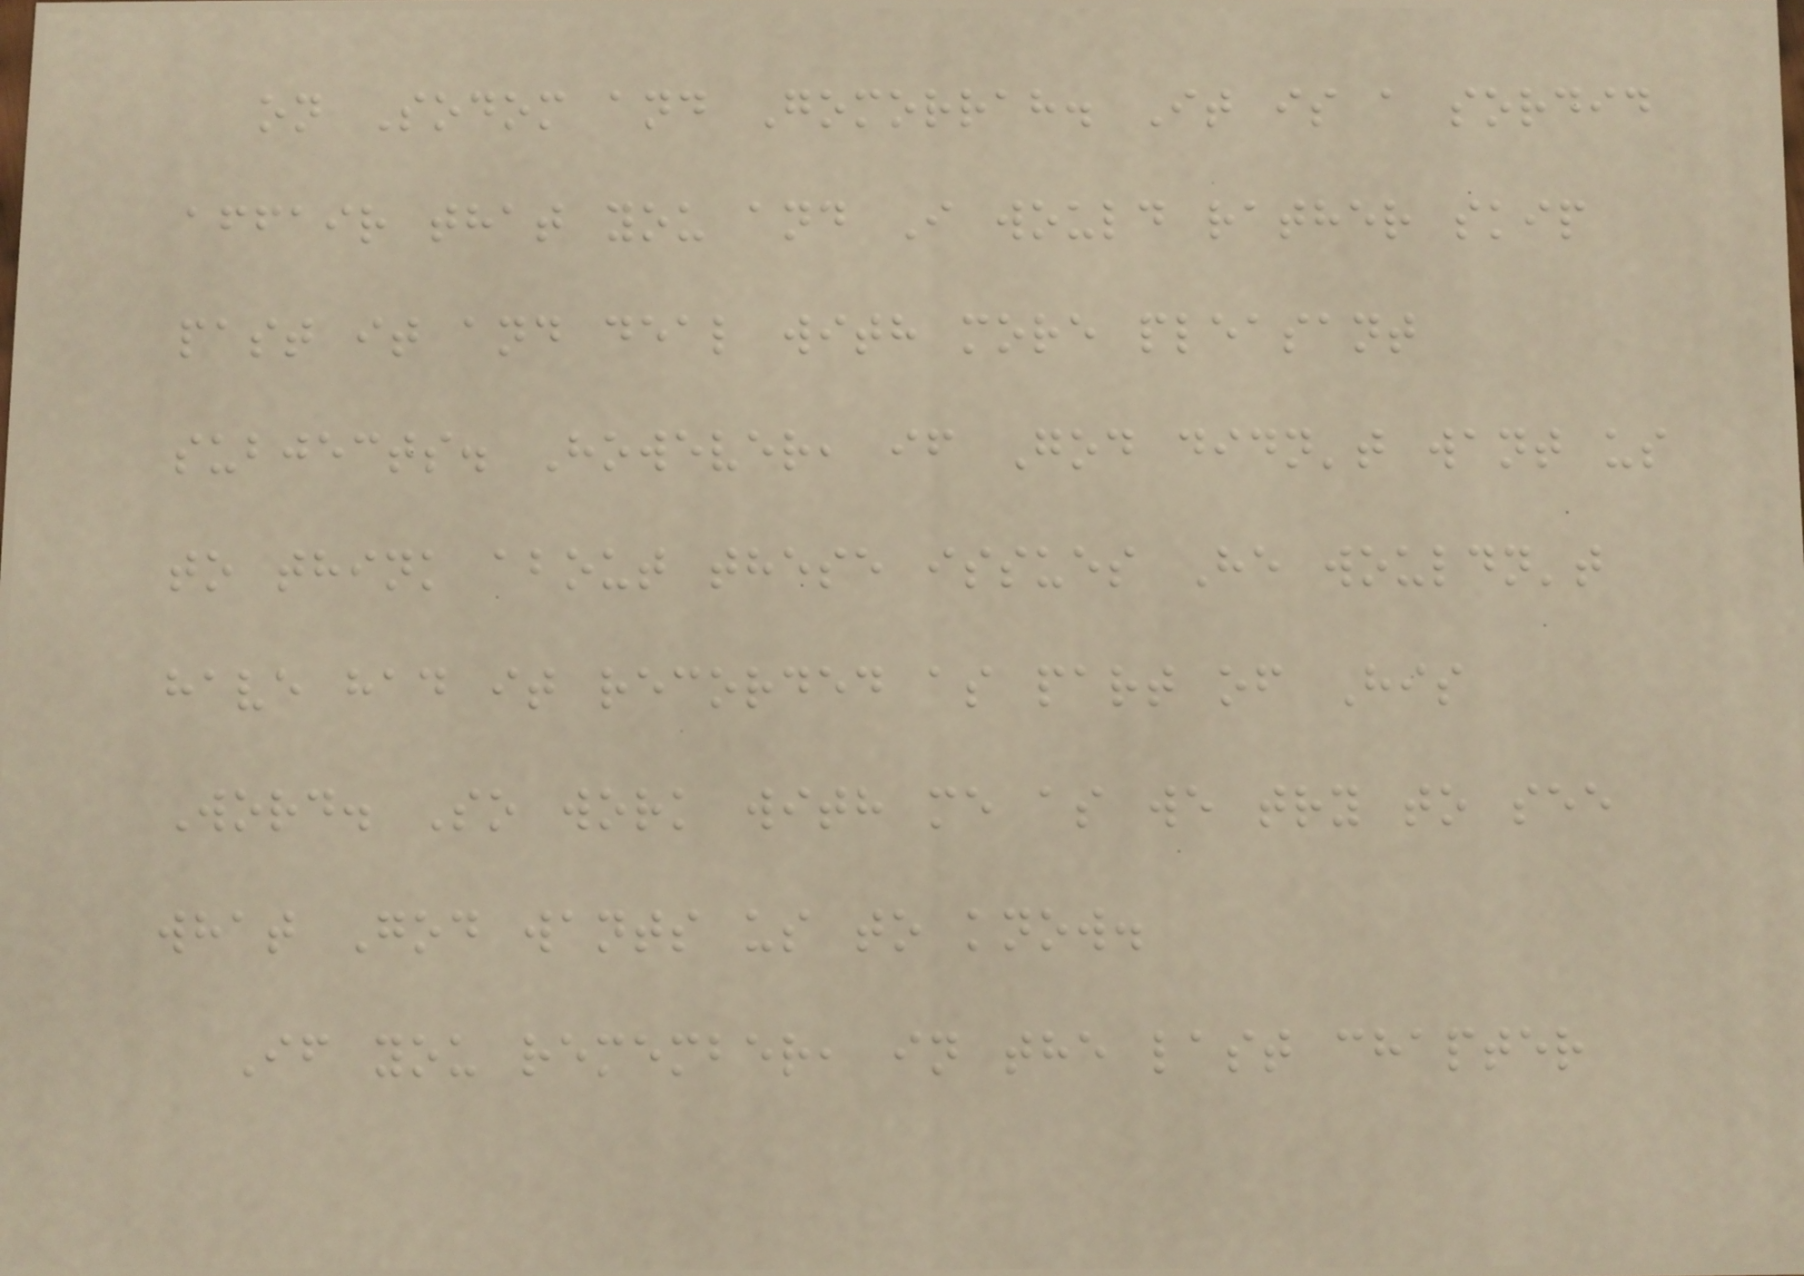on Sodom and Gomorrah. It is a sordid
affair that you and I would rather skip
past it and deal with more pleasant
subjects. However, if God didn't want us
to think about these issues He wouldn't
have had it recorded as part of His
Word. So work with me as we try to see
what God wants us to know.
If you remember, in the last chapter
